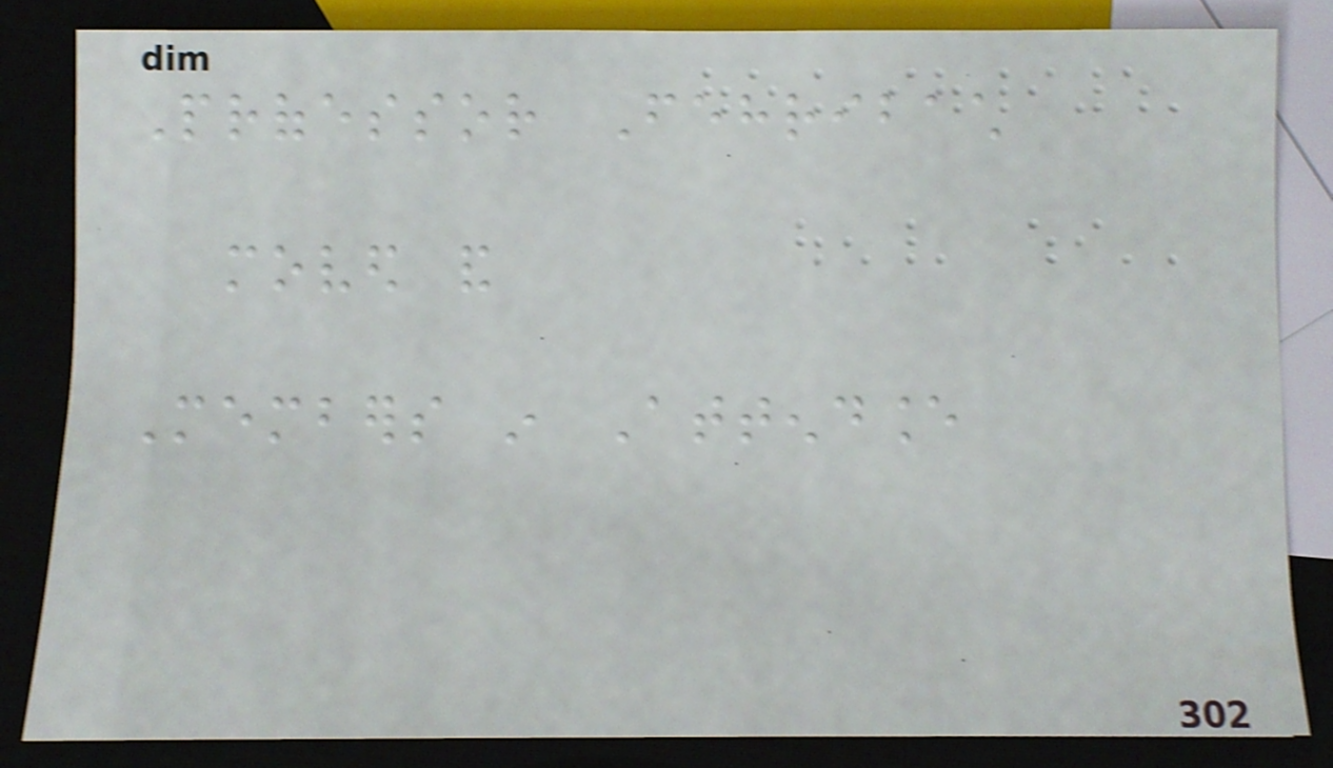Professor Fehribach
moved and
Members in Attendance
